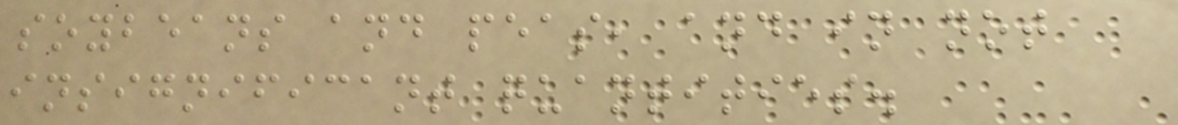soybeans and peas, and in not
insignificant quantities.
